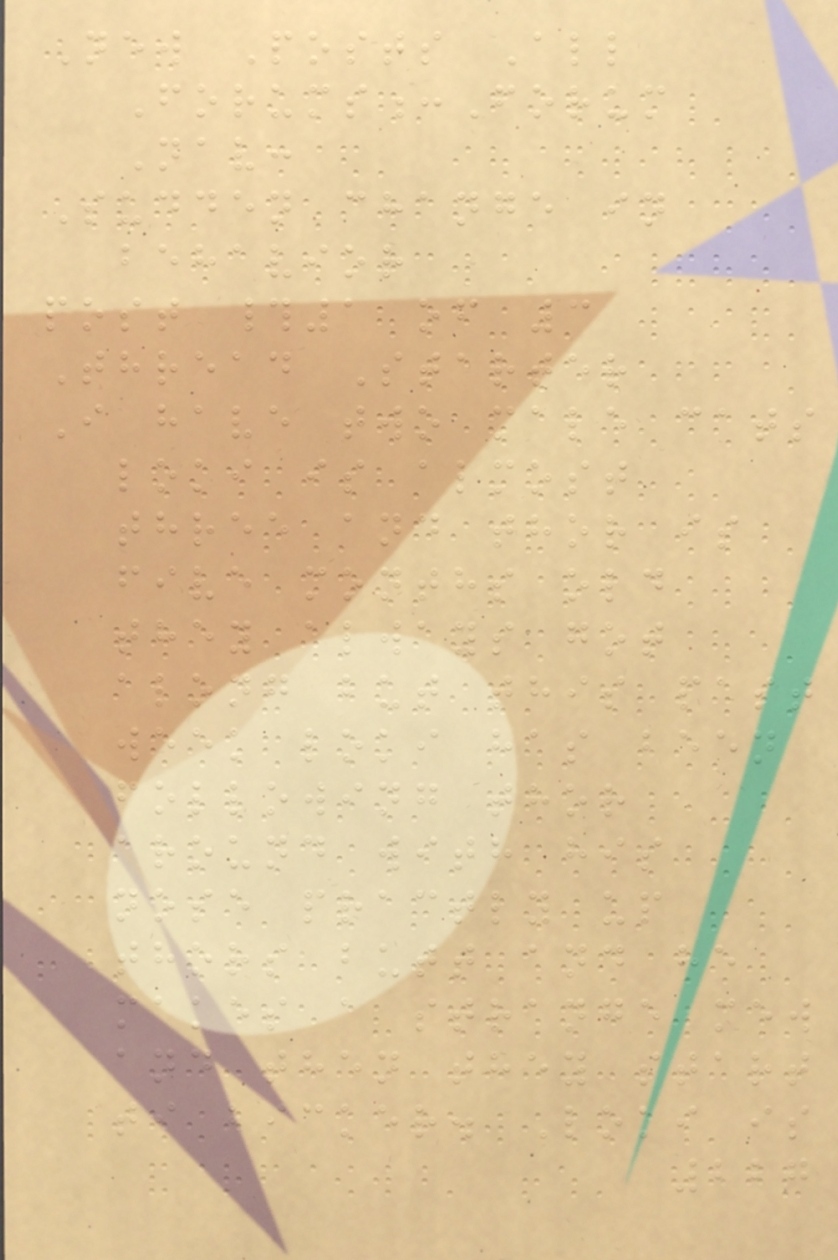New Posts All
Forums:Forum
Nav:
Sudden change in
behavior
post #1 of 3
Thread Starter
I have two male cats
loki is almost
three and thor is
five months old
they always got
along but this past
week loki has been
following thor
around with his
nose practly up
thors butt and he
makes a strange mew
and then they start
ti bicker. Loki is
227
